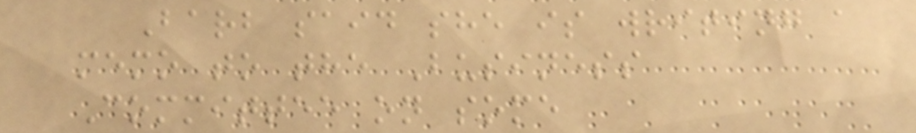Barb said she is writing a
memo to the Business
Committee on some
